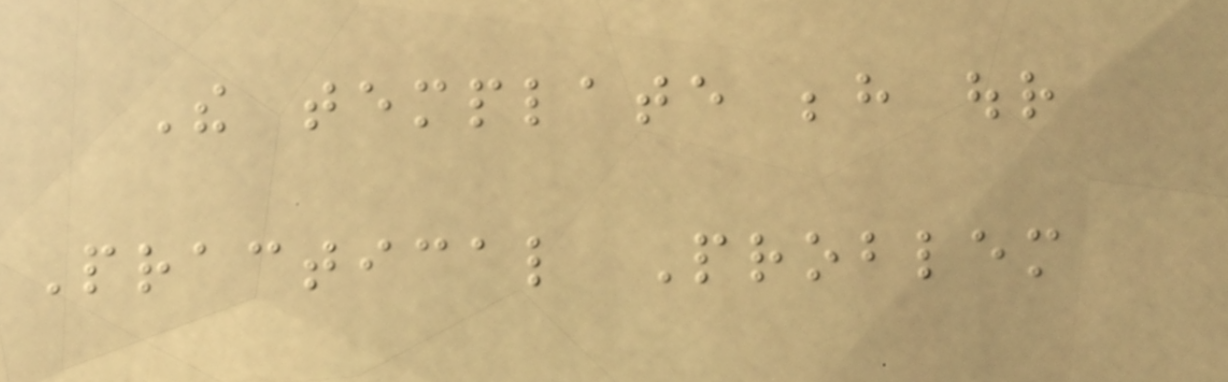The template behind our
Practical Problem
